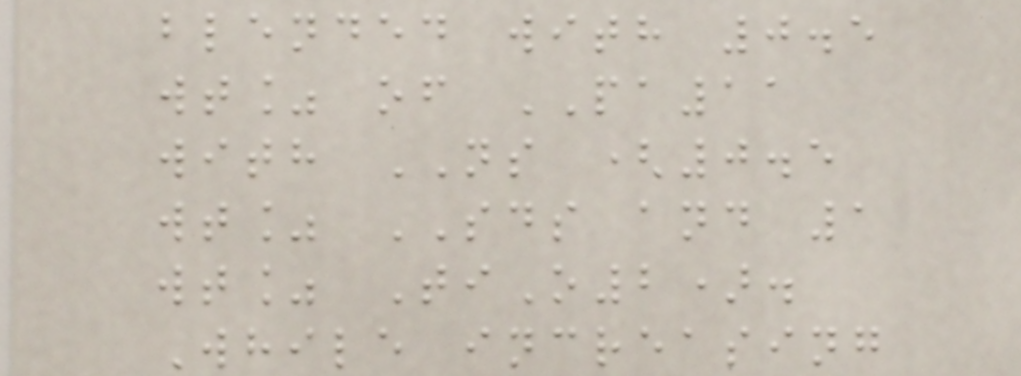blended with 0.5
wt% of PA11
with NS (0.5
wt% SDS and 1
wt% TiO2).
While increasing
